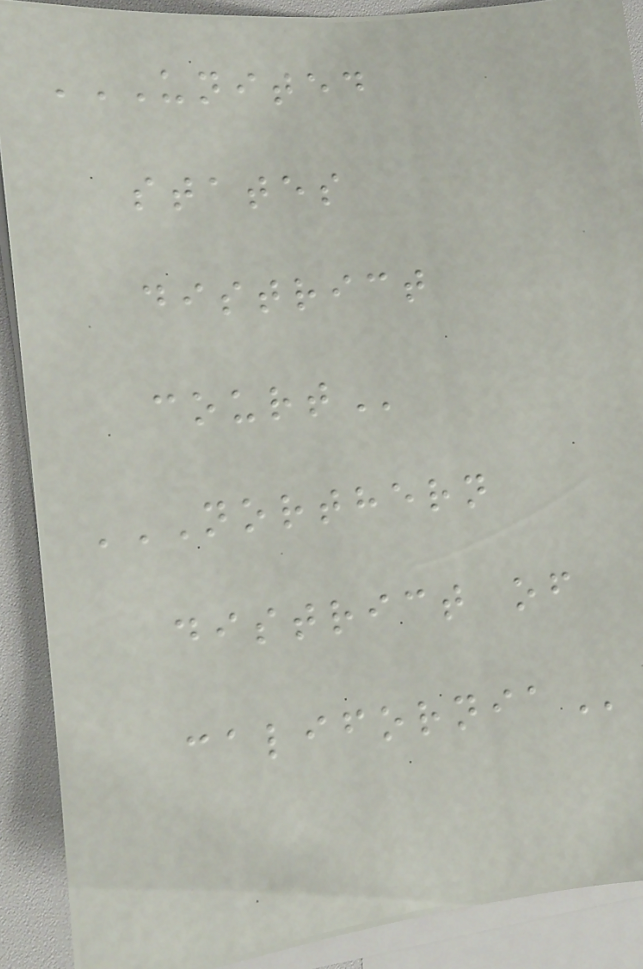UNITED
STATES
DISTRICT
COURT
NORTHERN
DISTRICT OF
CALIFORNIA
